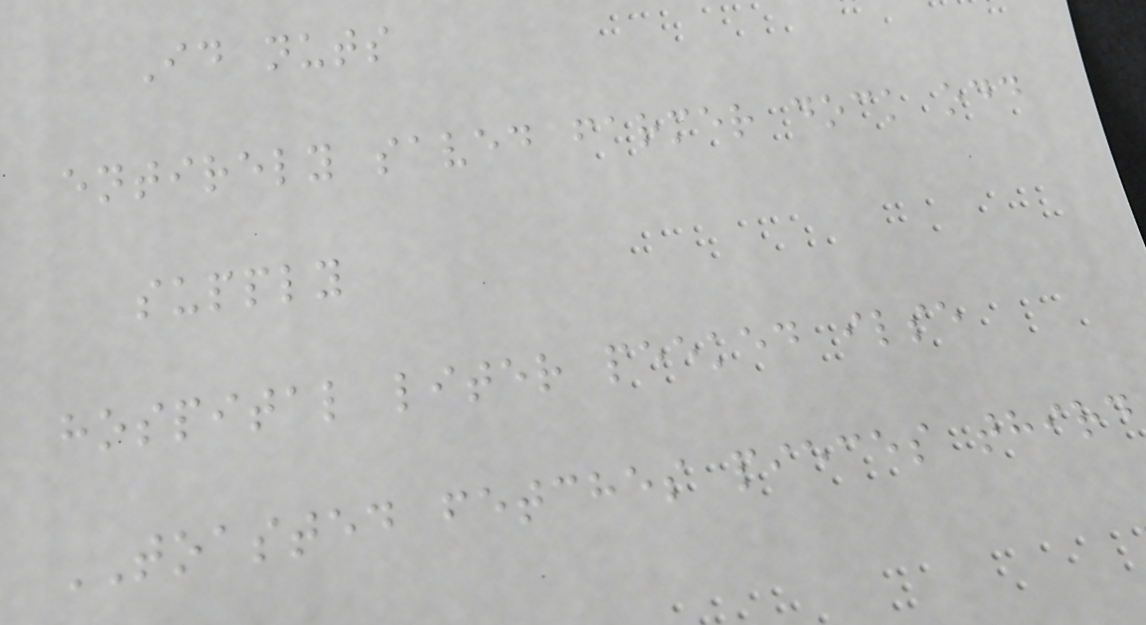Id nuts
entirely saved farmer dock odd
supply
hospital liter peeked ilse
TOASTED fetches pieces third
